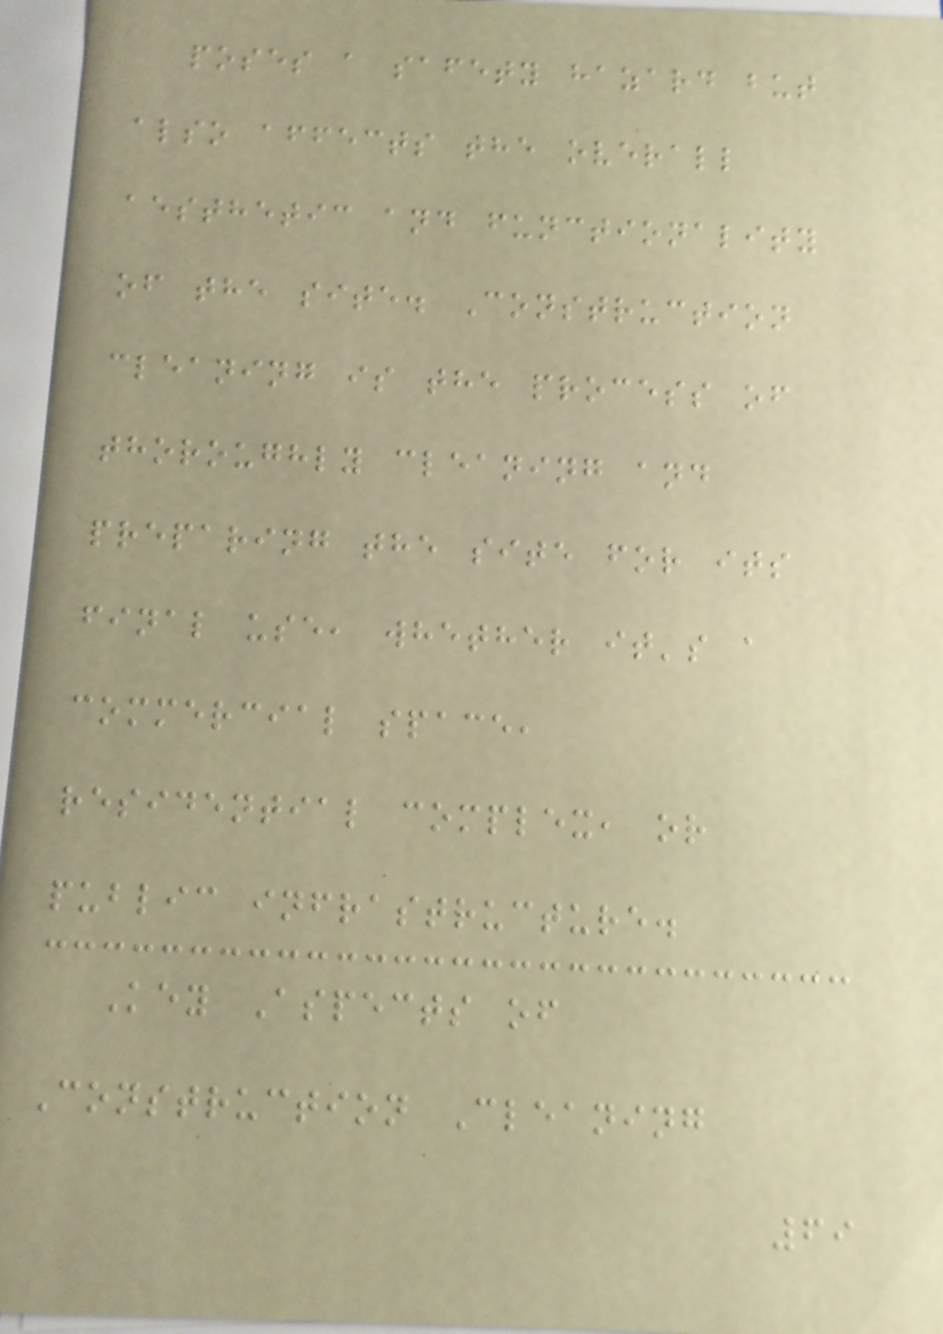poses a safety hazard but
also affects the overall
aesthetic and functionality
of the site. Construction
cleaning is the process of
thoroughly cleaning and
preparing the site for its
final use, whether it's a
commercial space,
residential complex, or
public infrastructure.
Key Aspects of
Construction Cleaning
69
